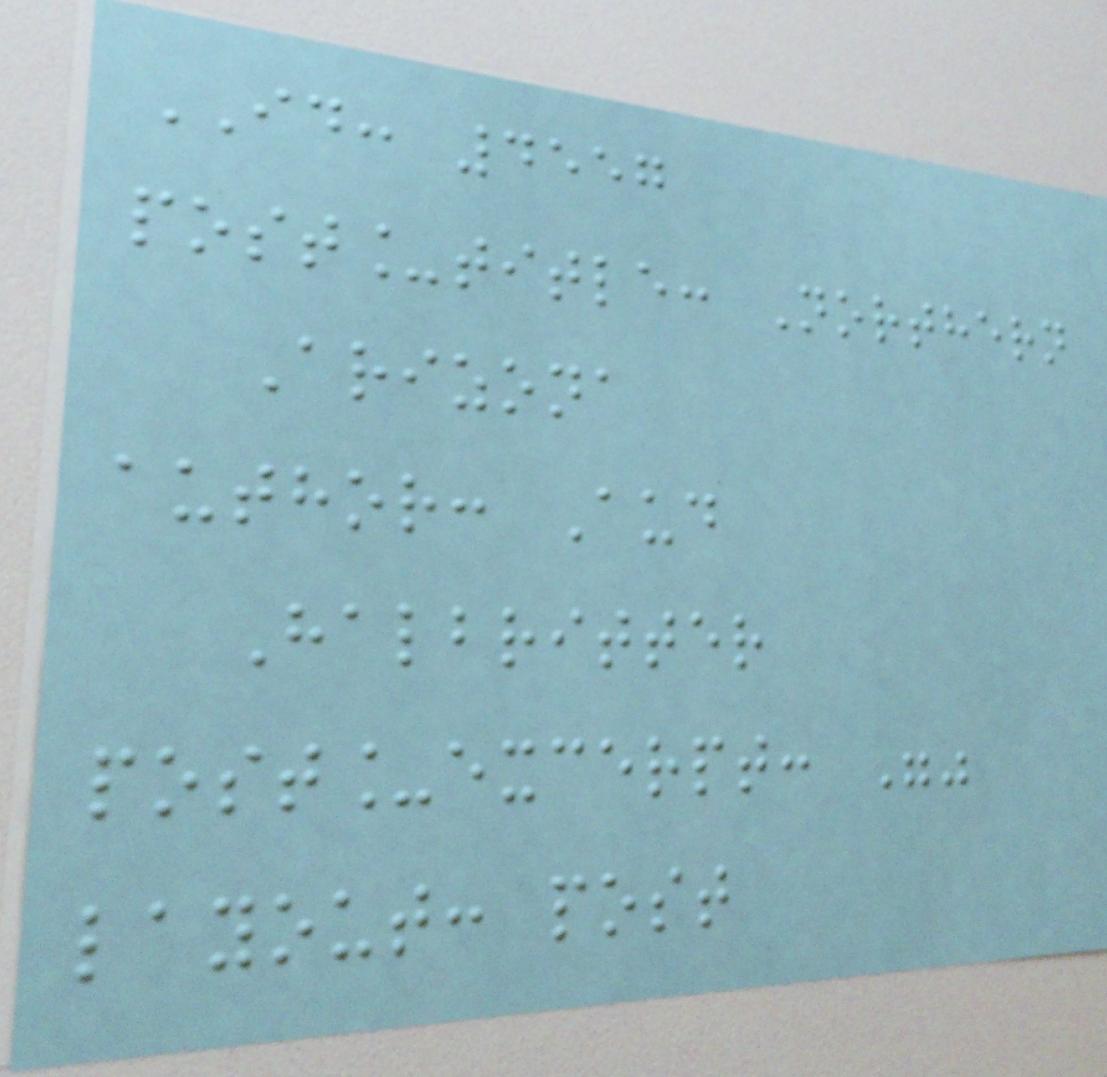ID: 4557
post_title: Northern
Arizona
author: Aud
Halbritter
post_excerpt: ""
layout: post
